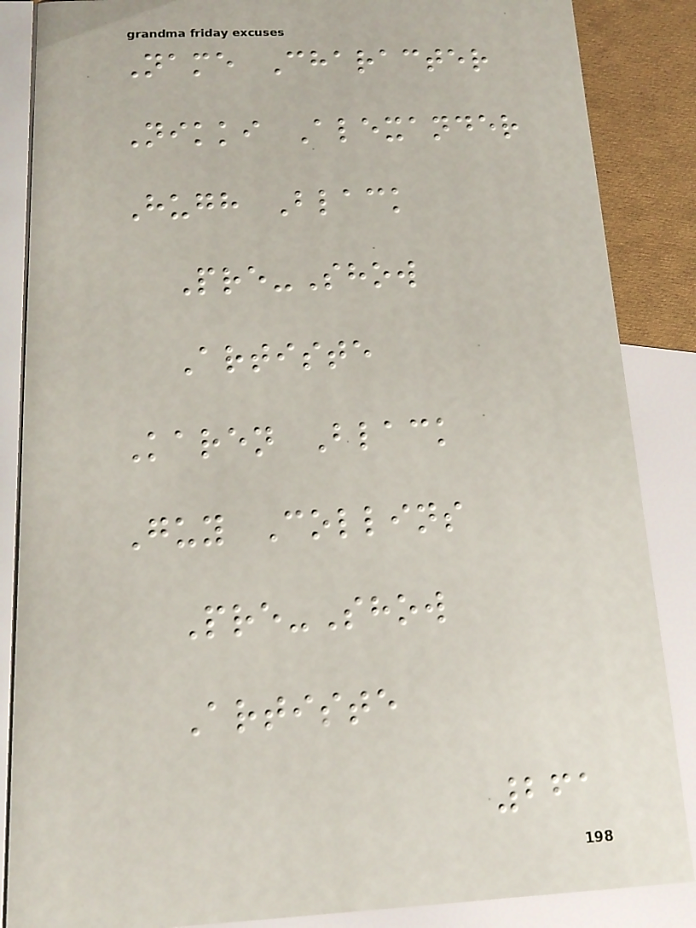Name Character
Nikki Alexander
Hugh Black
Pre-Show
Artiste
Karen Black
Guy Collins
Pre-Show
Artiste
261
